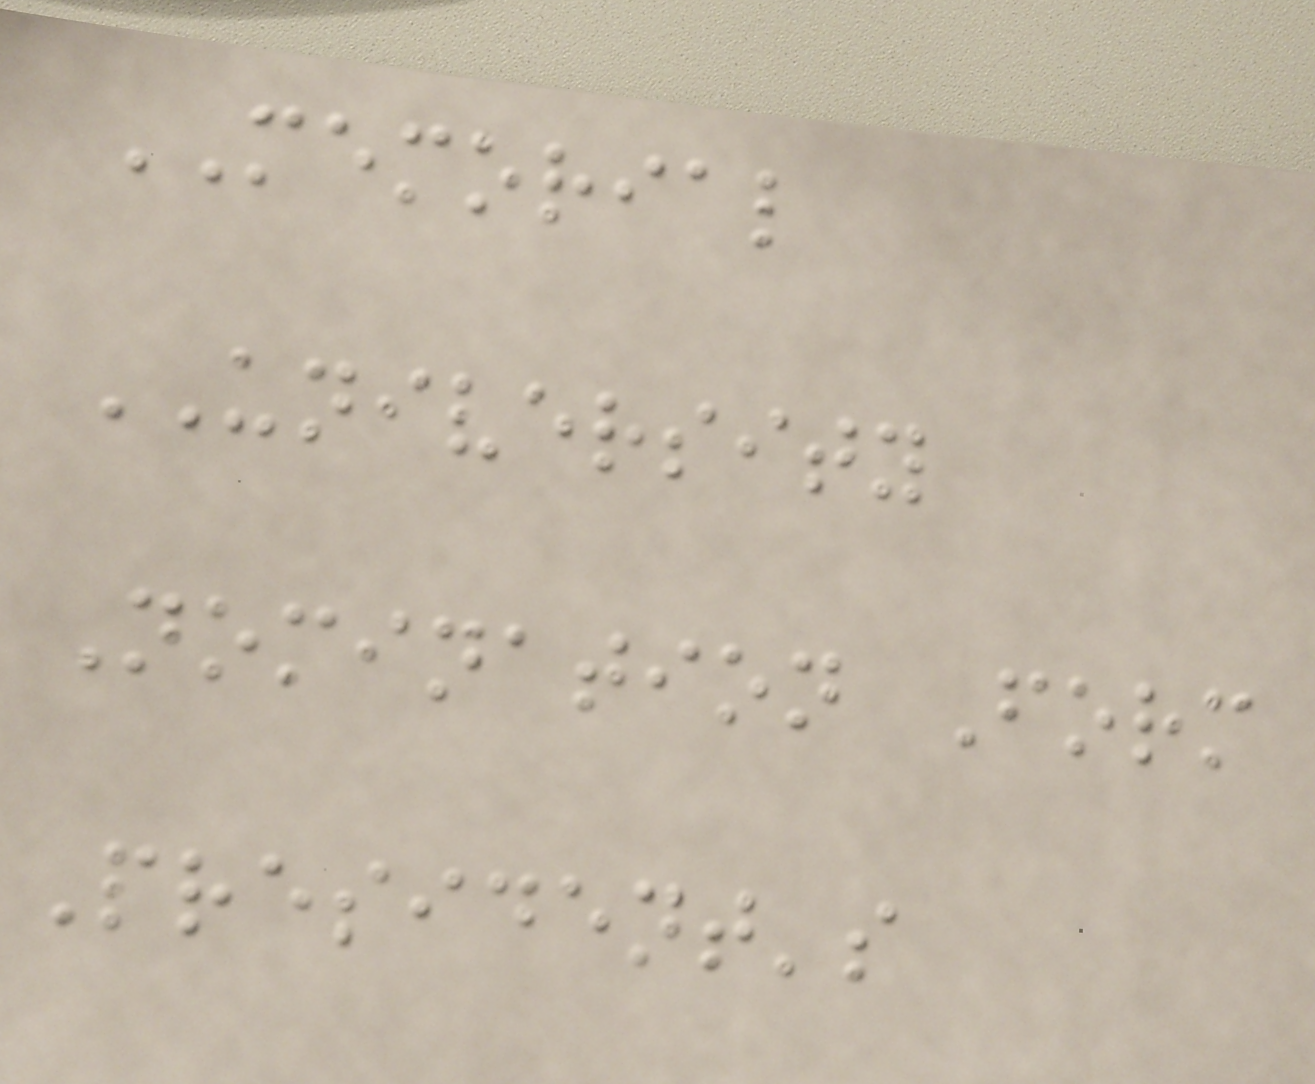MEMORIAL
UNIVERSITY
Nomination Form
President's
